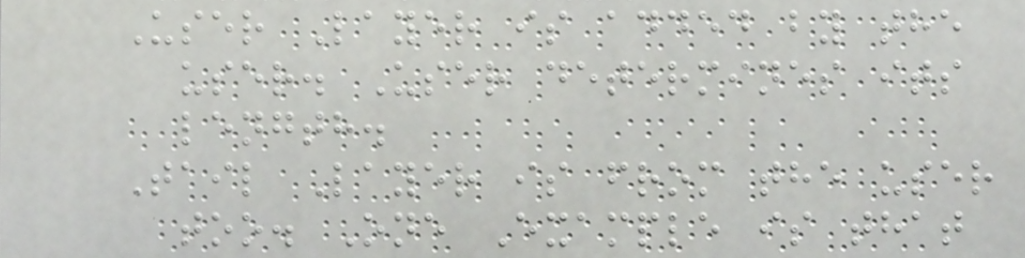User Layer is added by the
user. User determines its
length.
Tail Layer is from the user
too. One Example is that
